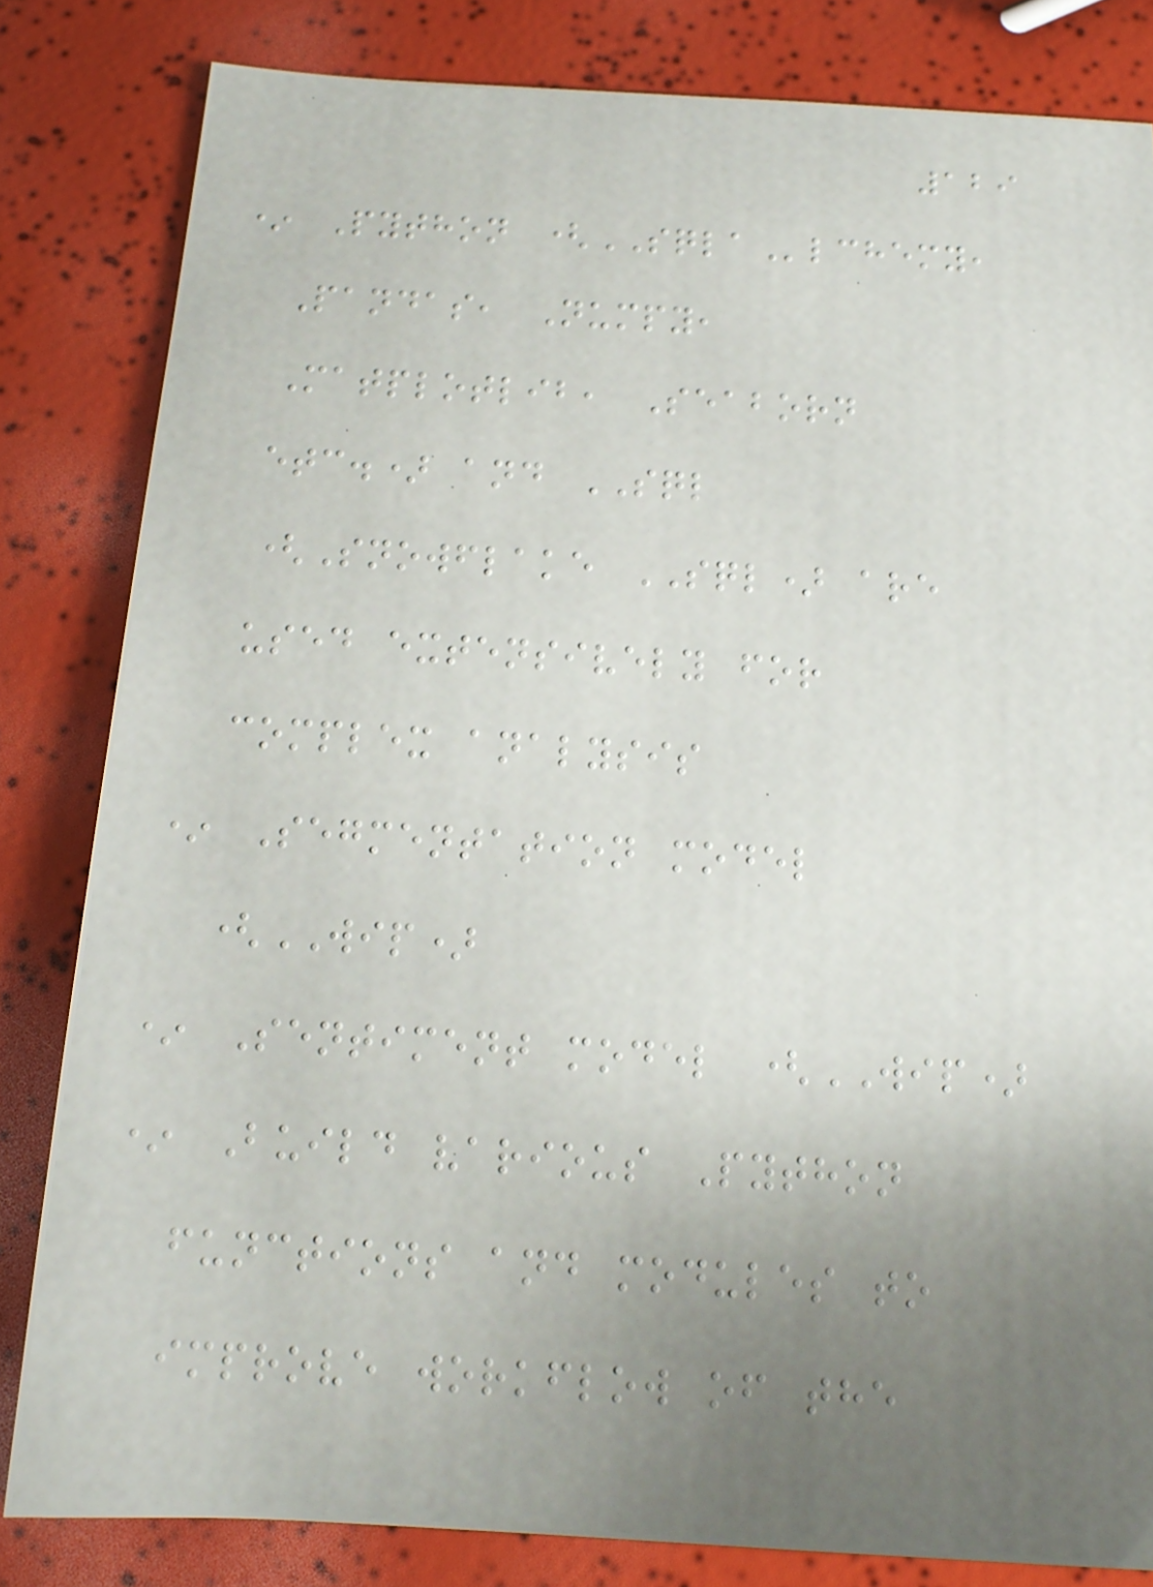129
* Python (SQLAlchemy,
Pandas, Numpy,
Matplotlib, Seaborn
etc.) and SQL
(Snowflake SQL) are
used extensively for
complex analysis
* Segmentation model
(WIP)
* Sentiment model (WIP)
* Build various Python
functions and modules to
improve workflow of the
